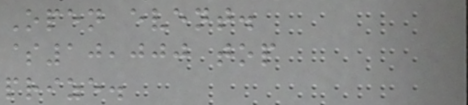Open event.
$10,000 top
prize.
